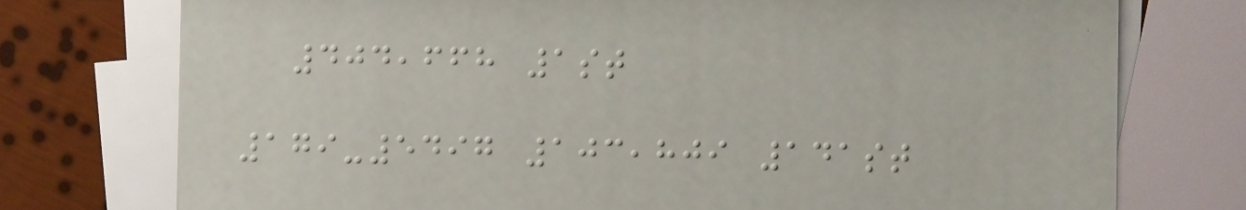404,668 1st
179-5497 103,809 141st
